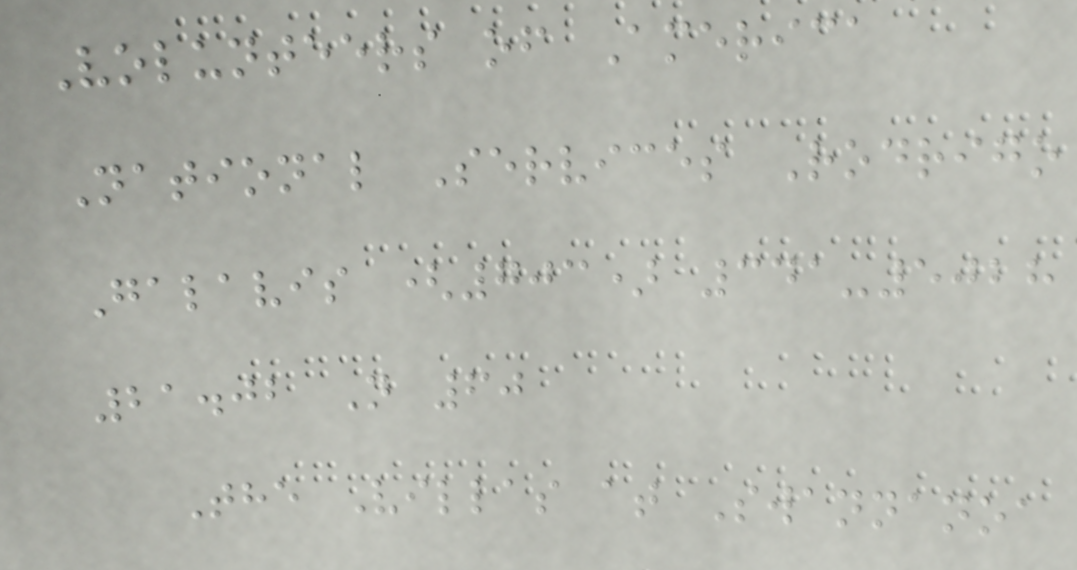Volunteers of America
National Services Rodrigo
Galavis (703) 341-5028
21.02 N 60
The Villas at Swannanoa
